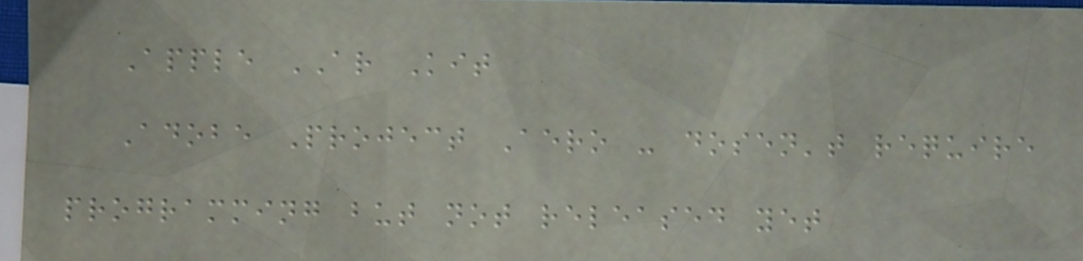Apple AR Kit
Adobe Project Aero - dosen't require
programming but not released yet
